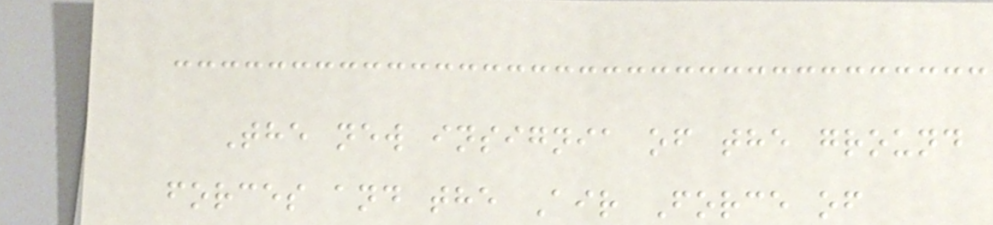The new insignia of the ground
forces and the Air Force of
